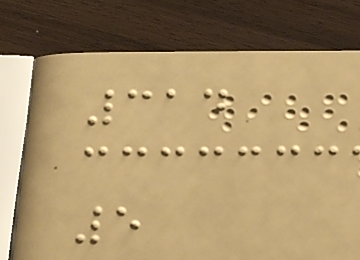314
5
